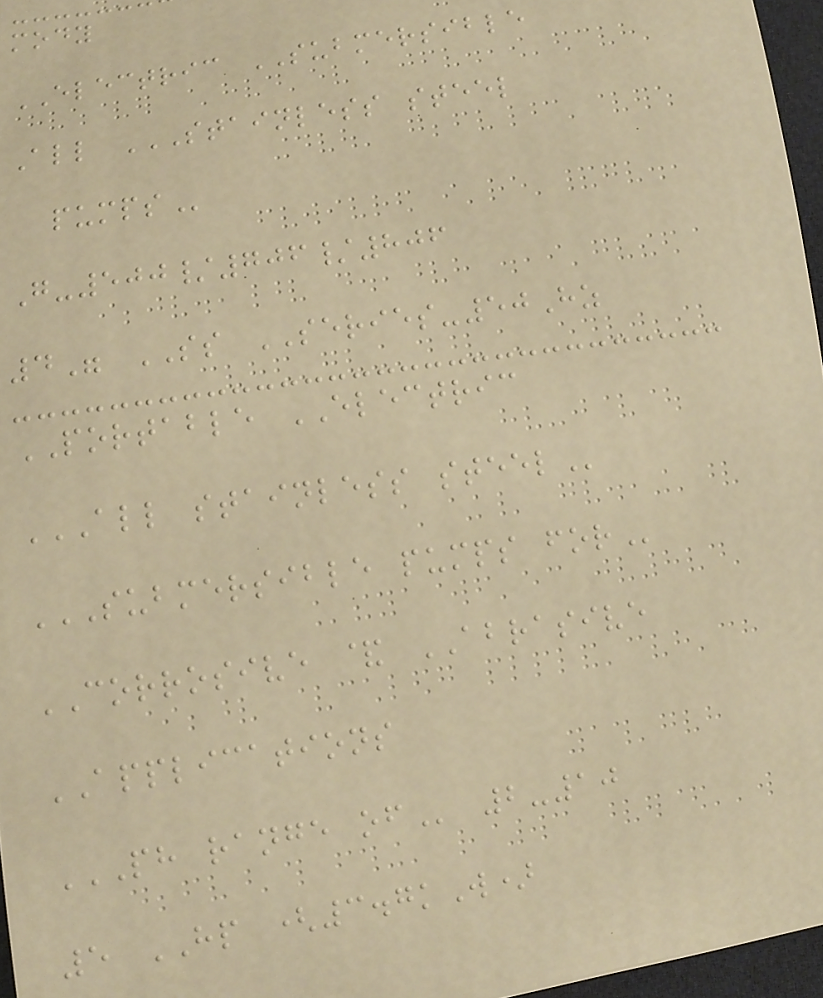mody
ELECTRIC SUBMERSIBLE
All STAINLESS STEEL
PUMPS
G-500/706/806
4" SS SERIES-50Hz
PORTABLE ELECTRIC
ALL STAINLESS STEEL
SUBMERSIBLE PUMPS FOR
CORROSIVE & ABRASIVE
APPLICATIONS
PH RANGE OF 2-10
5 HP (3.7kW)
